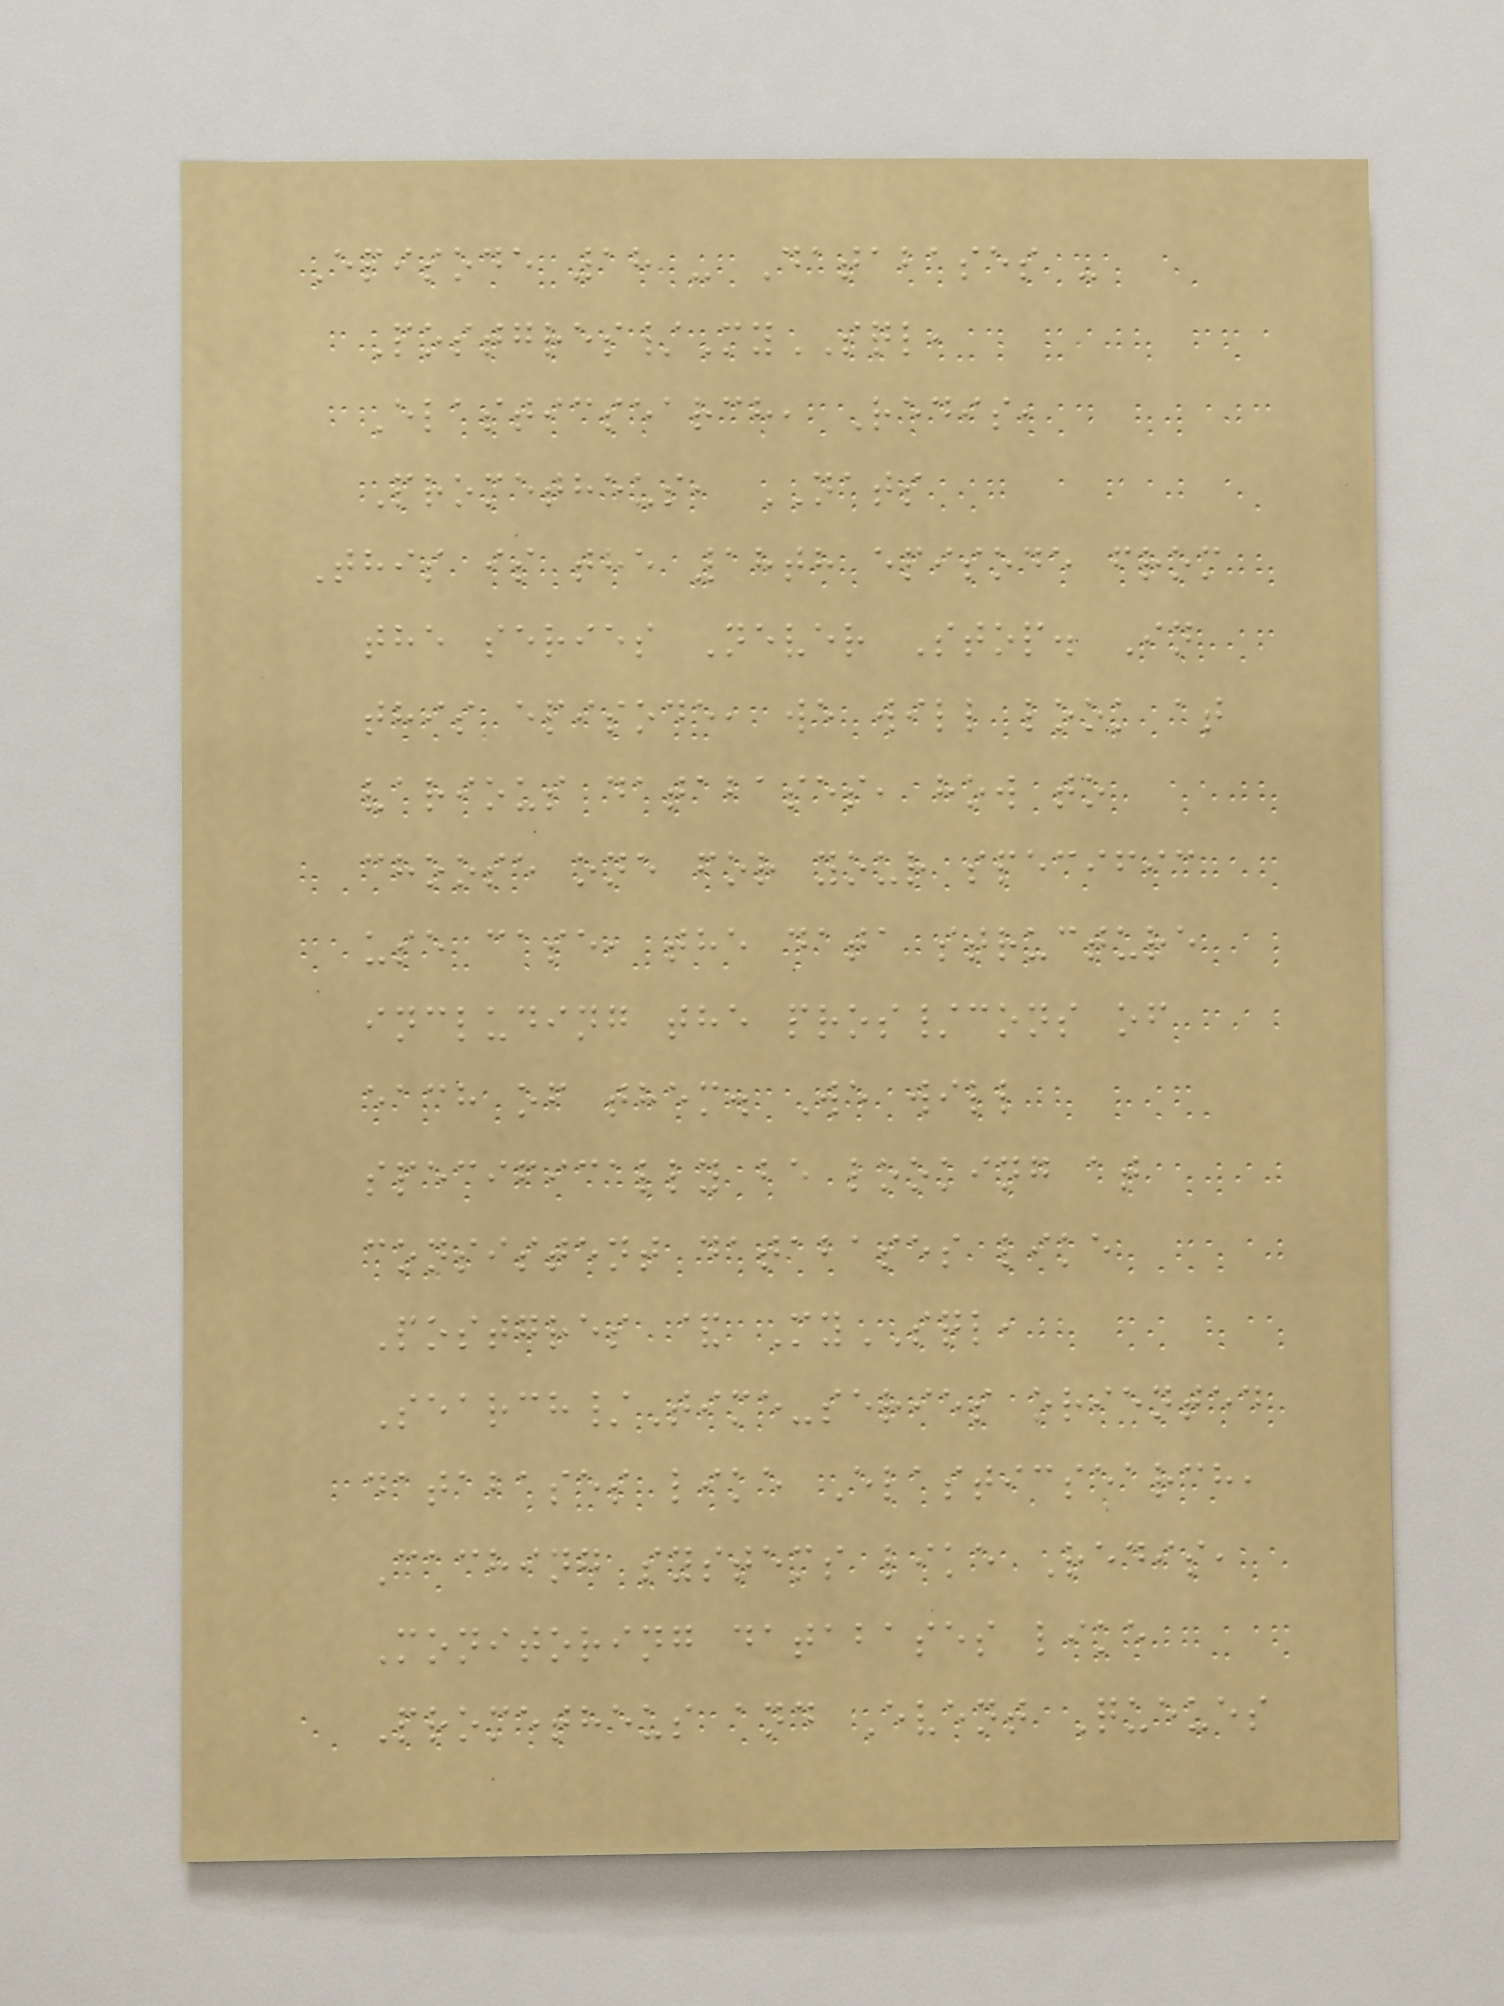Episode 18 - Databases -
Postgres/MySQL,
Elasticsearch, Redis,
Prometheus, NATS
This is the 18th episode from
the series Never Stop. In
this episode, we will look at
various databases, how to
choose one for your specific
use case, the data structure
including the pros/cons of
each of them. We will
specifically be looking at
consistent databases like
Postgres & MySQL,
Search/Time-series oriented
databases like Elasticsearch,
Caching systems like Redis,
Monitoring databases like
Prometheus and Event Queues
